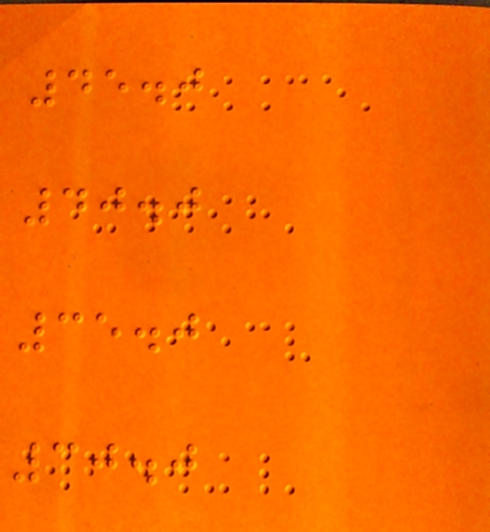45.0
40.0
35.0
30.0
